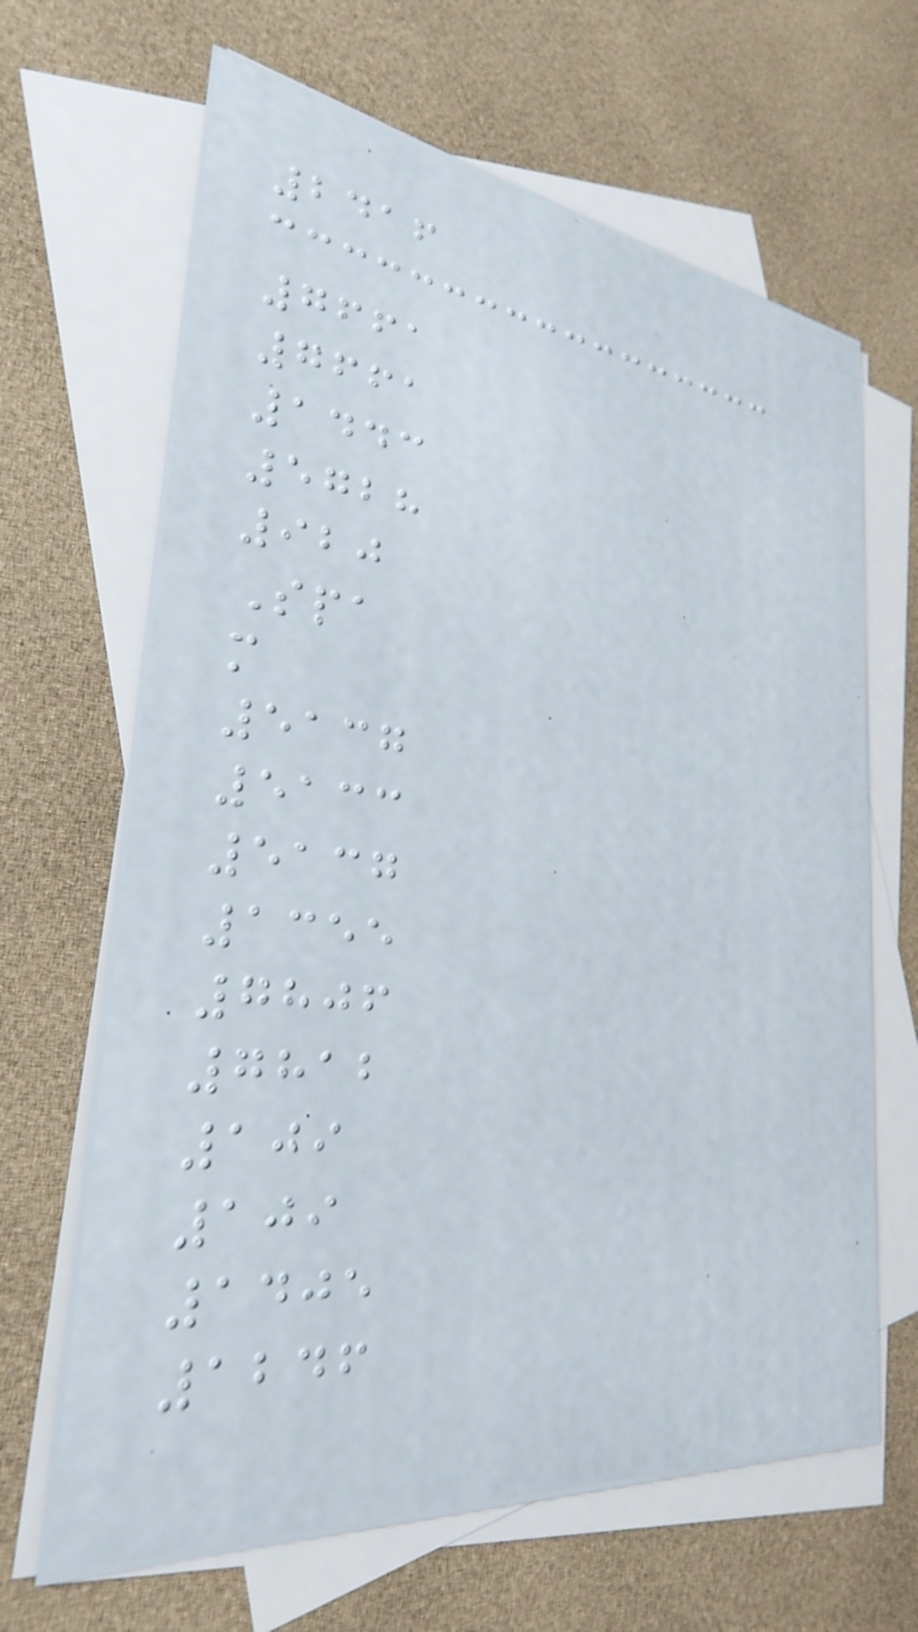2416
7661
7661
1443
5728
920
Spa
m
5137
5133
5137
1355
7806
7812
109
109
1405
1246
